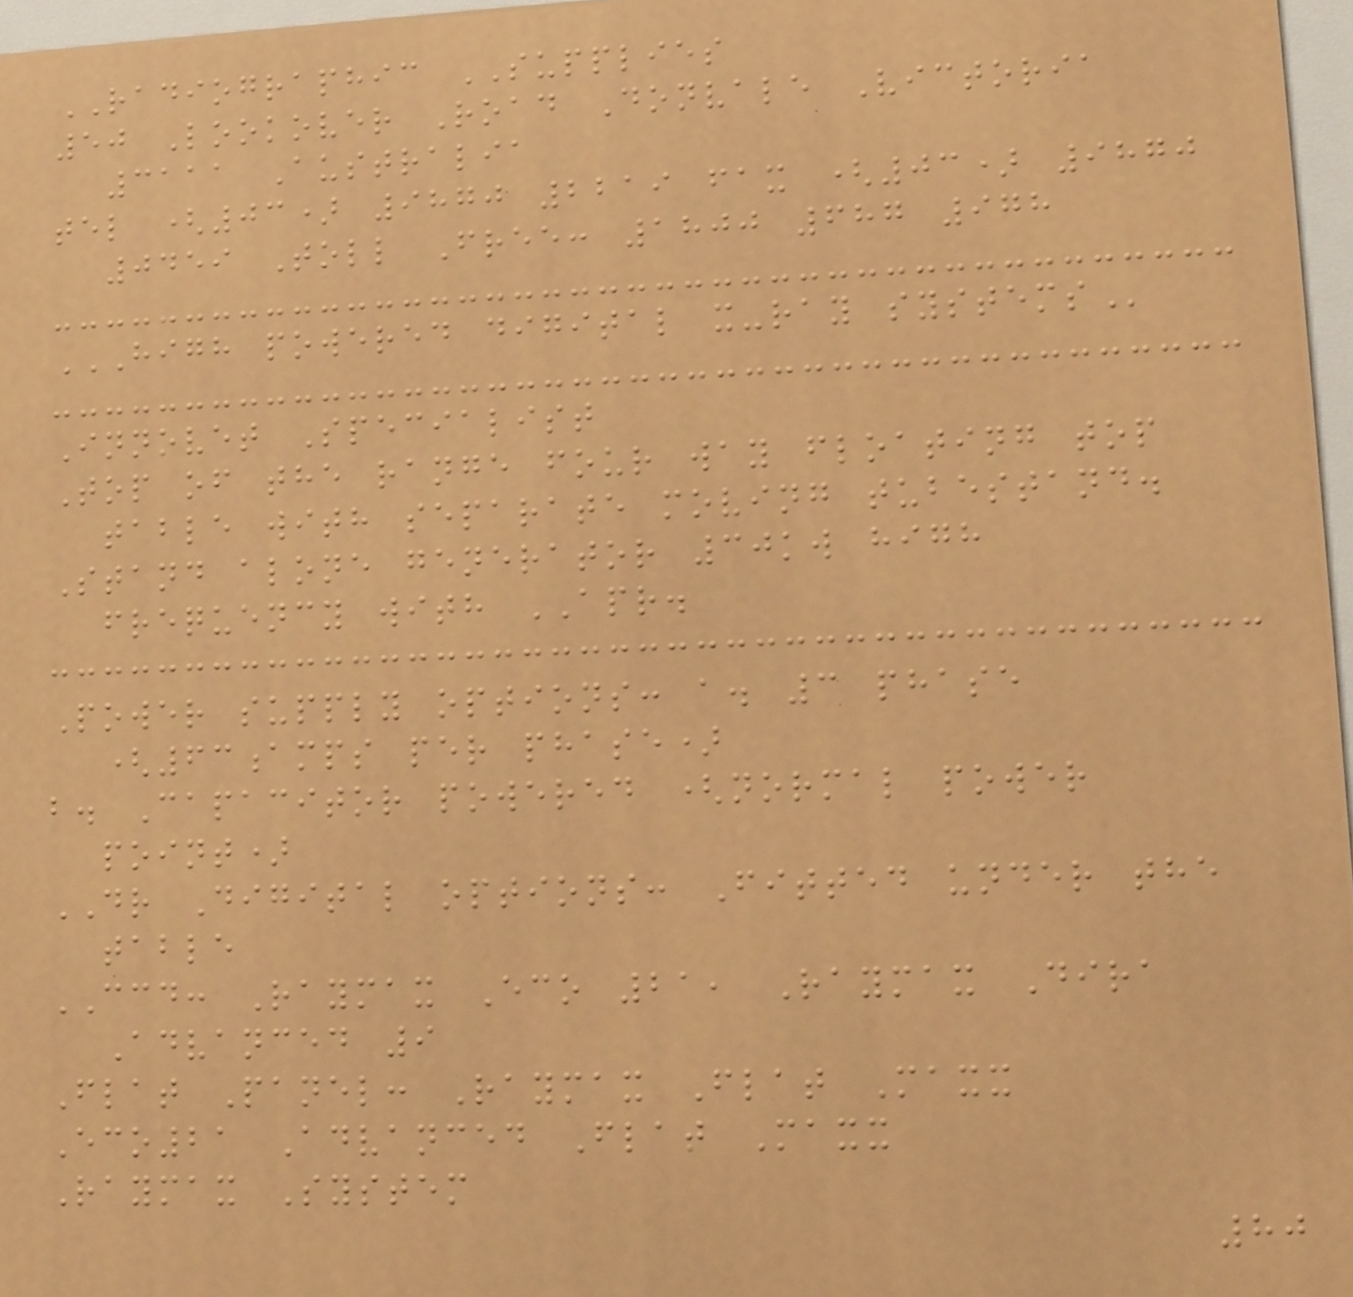RADIOGRAPHIC SUPPLIES
50 Lookover Road Donvale Victoria
3111 Australia
tel (03) 9870 2219 fax (03) 9870
0459 Toll Free: 1800 687 978
HIGH POWERED DIGITAL X-RAY SYSTEMS
Innovet Specialist
Top of the range four way floating top
table with separate moving tubestand.
Stand alone generator 30kw high
frequency with APR.
Power supply options: a. 3 phase
(63amps per phase)
b. Capacitor powered (normal power
point)
DR Digital options: Fitted under the
table
CCD: Raymax Eco 21, Raymax Dira
Advanced 9
Flat Panel: Raymax Flat Maxx
Eco21 Advanced Flat Maxx
Raymax System
80
